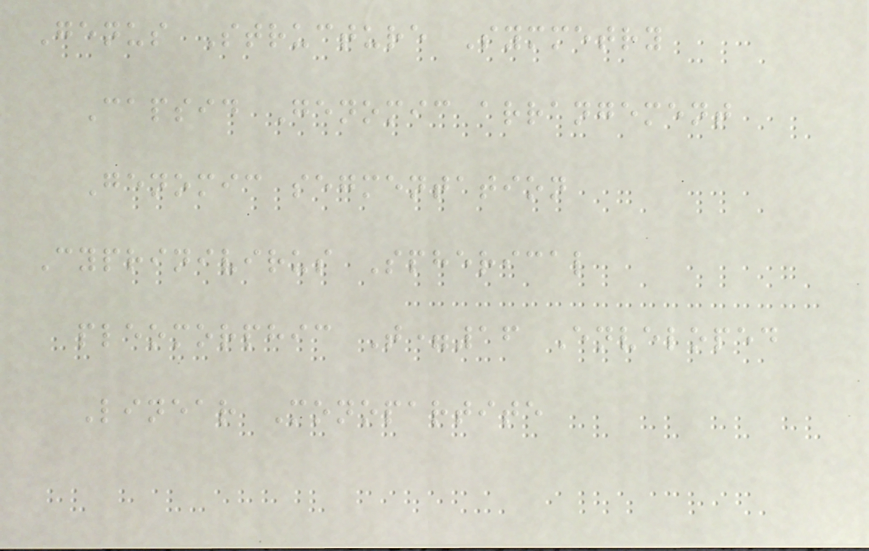Genus Structure Symmetry
Capsid Genomic arrangement
Genomic segmentation
Cyprinivirus Spherical
pleomorphic T=16 Enveloped
Linear Monopartite
